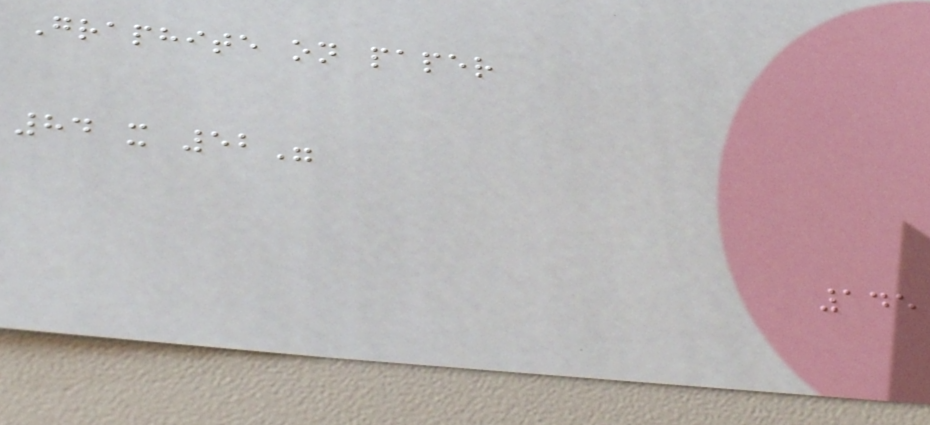Graphite on paper
84 x 52"
145
